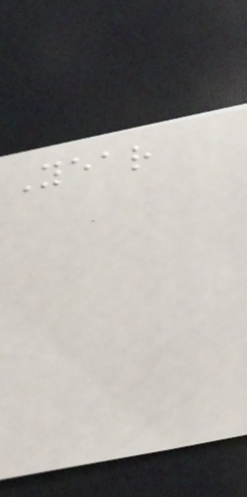Year
